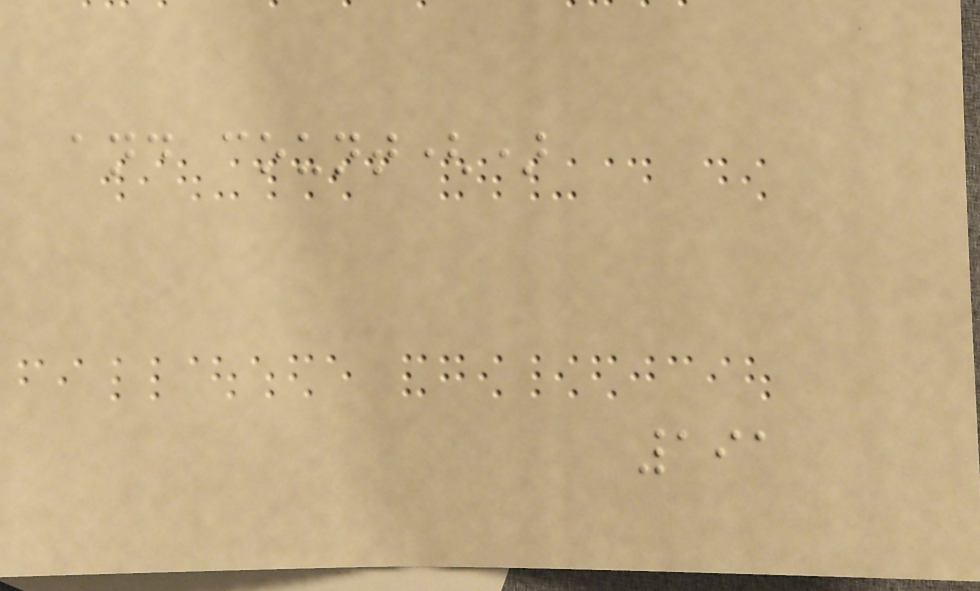and count()
191
